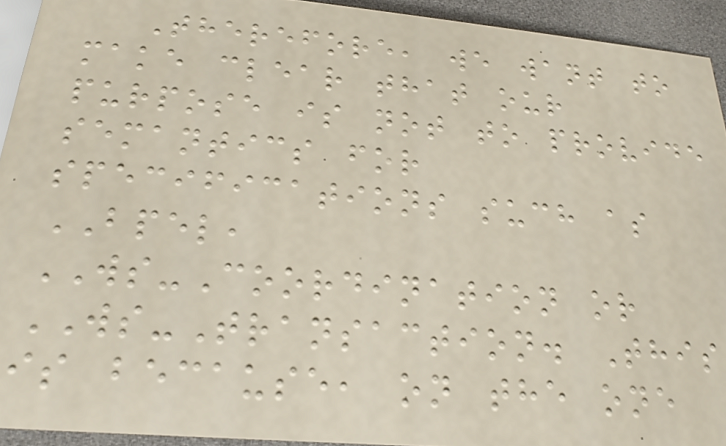Therefore, we want to
make clear that our
purpose is not to provide
semantics for
specifications such as
BPEL,
WS-Coordination or
WS-Transaction. This
is because, on the one
